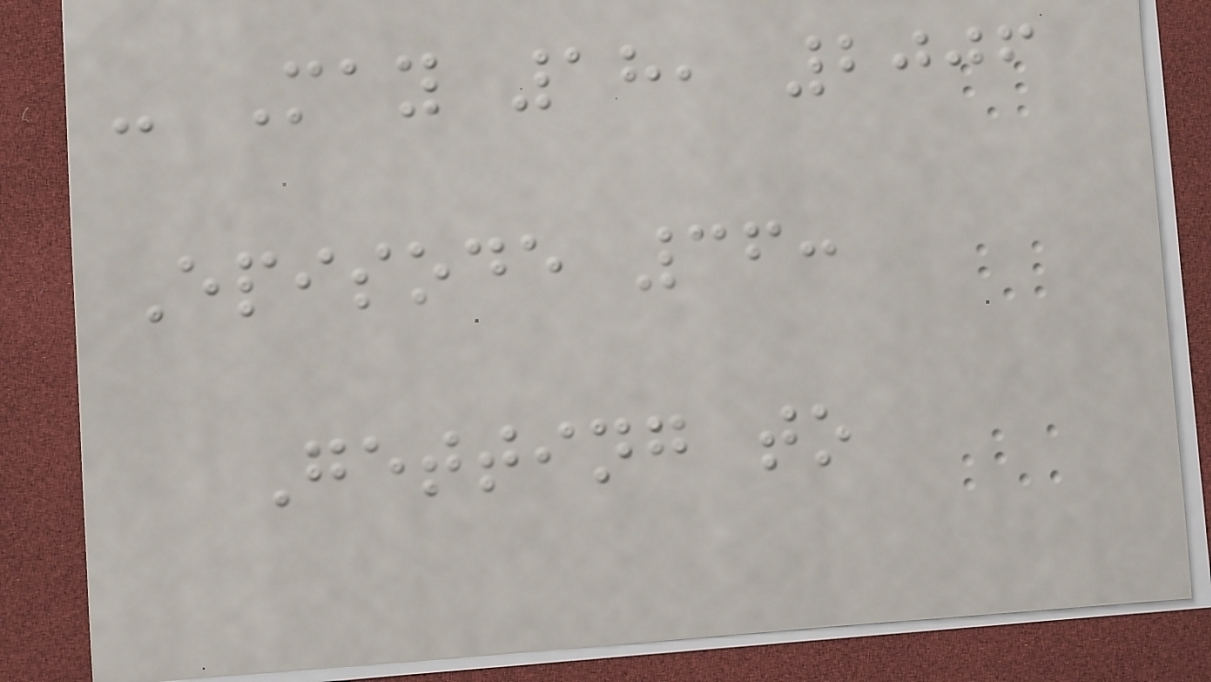- May 18, 2006
Episode 36:
Getting to
